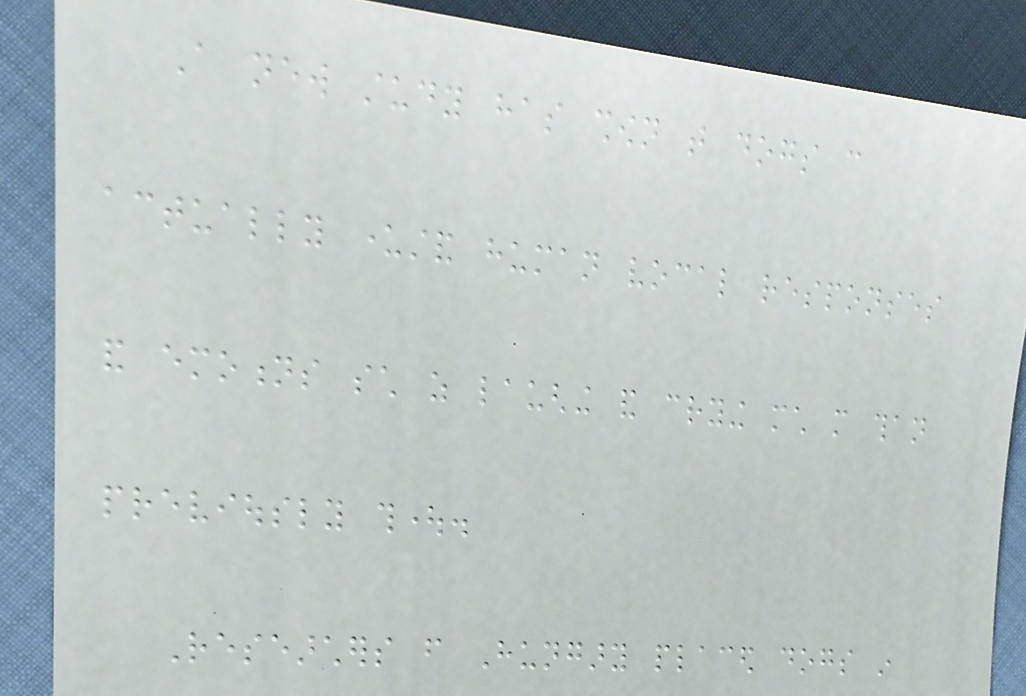A new study has shown that dogs can
actually understand human vocal responses
and emotions such as laughing and crying much more than
previously thought.
Researchers from Hungary placed dogs in
